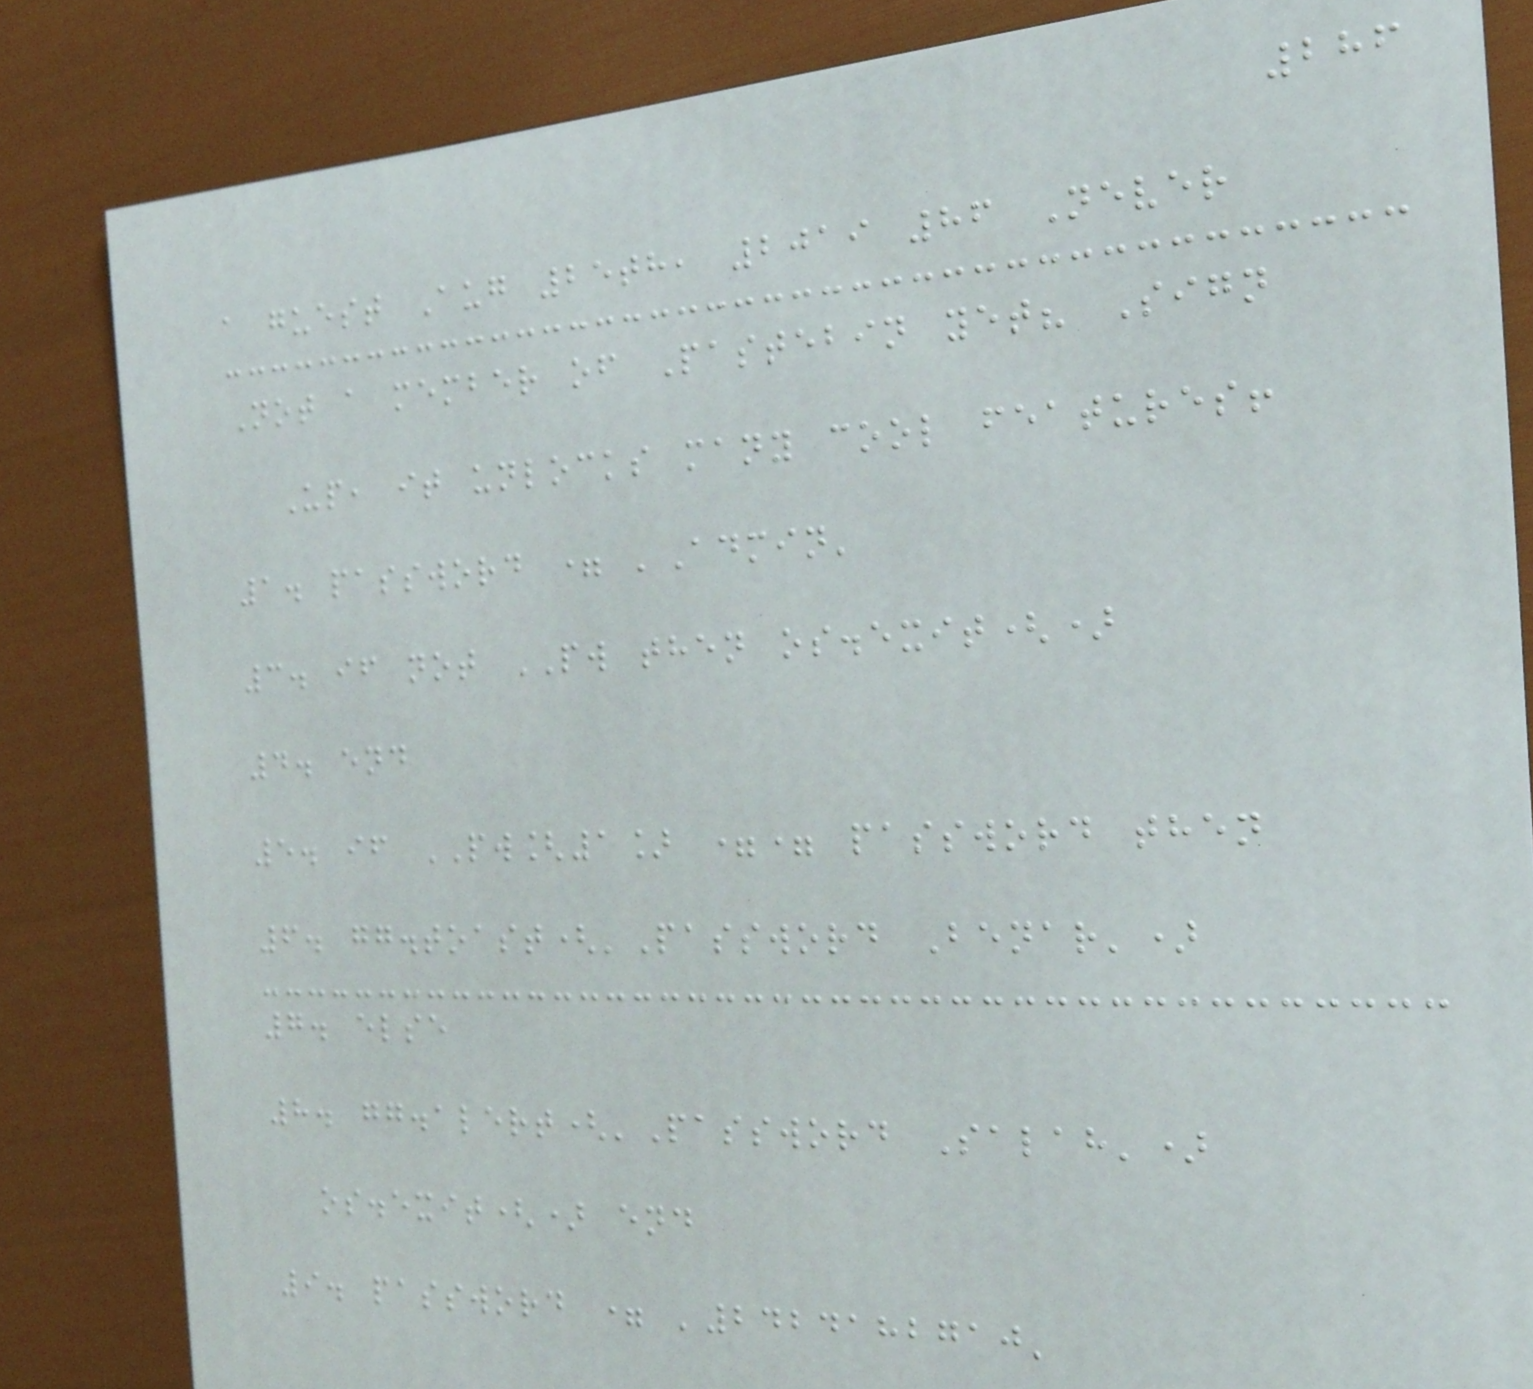286
a guest Aug 25th, 2019 86 Never
Not a member of Pastebin yet? Sign
Up, it unlocks many cool features!
1. password = 'Admin'
3. if not PW then os.exit()
4. end
5. if PW[1] == password then
6. gg.toast('Password Benar')
7. else
8. gg.alert('Password Salah')
os.exit() end
9. password = '2424182710'
